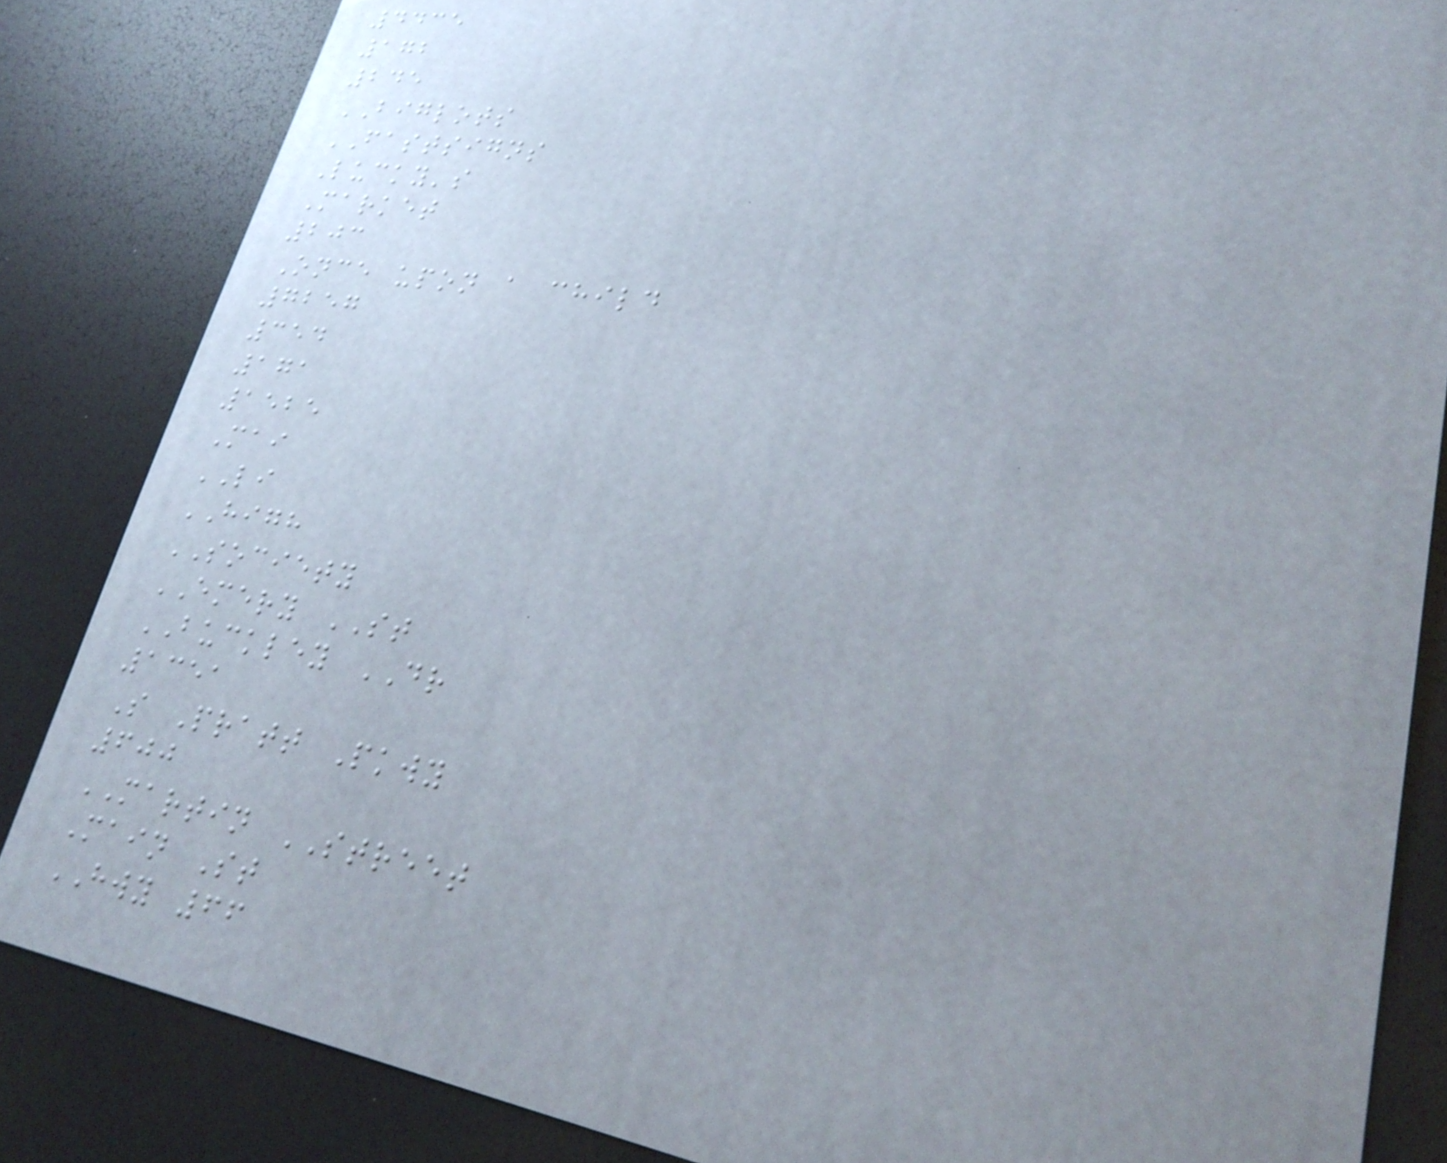4435
172
245
BIGLOTS
FASTSIGNS
Lucky's
Market
203
Once upon a child
7257
354
171
1525
Mai
LI
HIGH
SOCIETY
EMERY ST
BUCKLEY DR
1351
S Pratt Pkwy
600
MARTIN STREET
Main St
HWY 66
